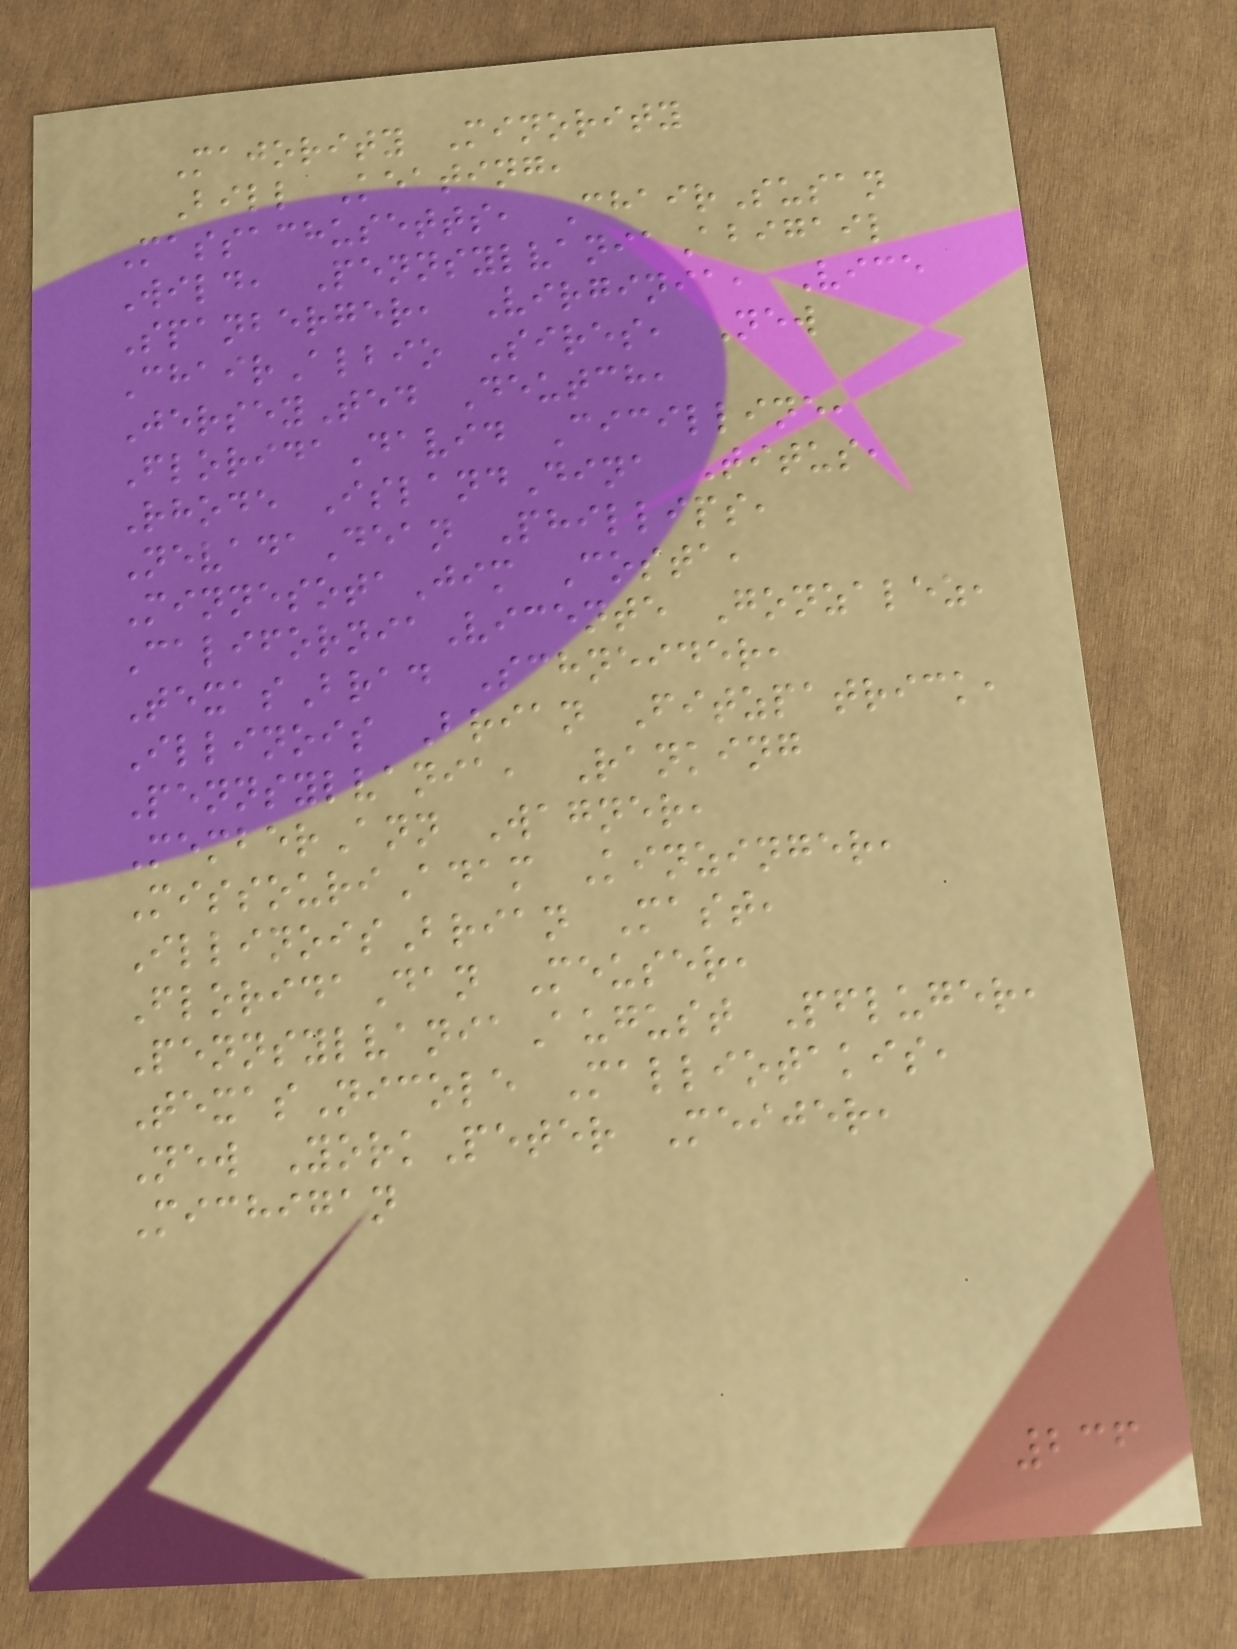Majority Minority
Bill Keating,
Massachusetts, ChairSusan
Wild, PennsylvaniaAbigail
Spanberger, Virginia, Vice
ChairAlbio Sires, New
JerseyTed Deutch,
FloridaDavid Cicilline,
Rhode IslandDina Titus,
NevadaDean Phillips,
MinnesotaJim Costa,
CaliforniaVicente Gonzalez,
TexasBrad Schneider,
Illinois Brian Fitzpatrick,
Pennsylvania, Ranking
MemberAnn Wagner,
MissouriAdam Kinzinger,
IllinoisBrian Mast,
FloridaDan Meuser,
PennsylvaniaAugust Pfluger,
TexasNicole Malliotakis,
New YorkPeter Meijer,
Michigan
236
